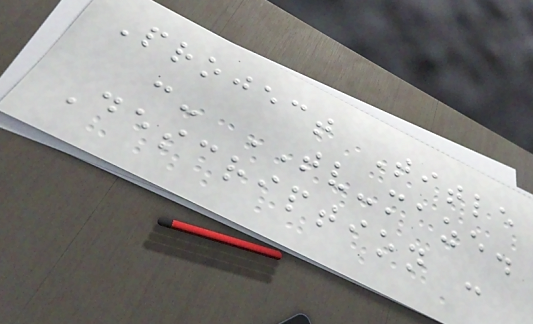Project Title
:- TV-maze.
Description :
